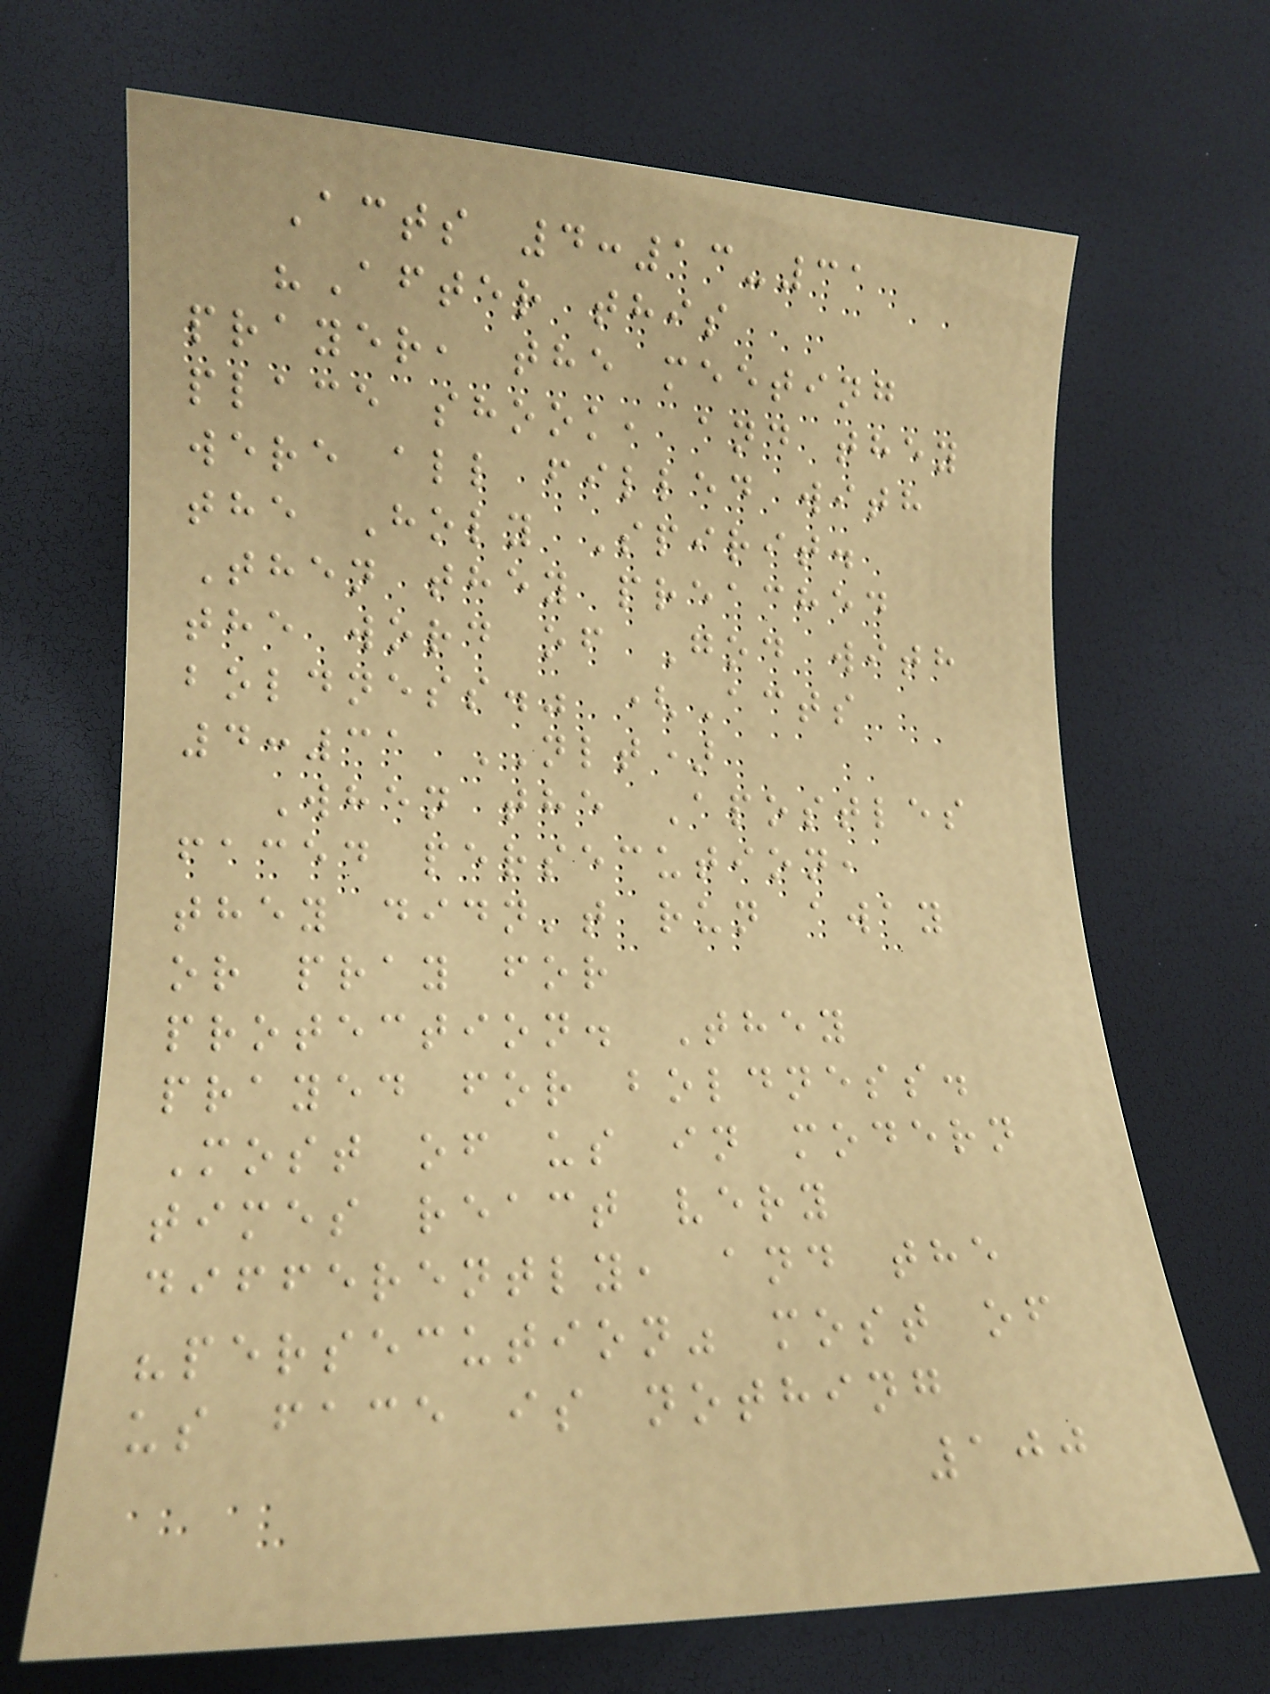Acts 4:13-31
"After this
prayer, the meeting
place shook, and they
were all filled with
the Holy Spirit.
Then they preached
the word of God with
boldness." (Acts
4:31 NLT)
When the Apostles
faced persecution,
they didn't run away
or pray for
protection. They
prayed for boldness.
Most of us in modern
times react very
differently, and the
"persecution" most of
us face is nothing
100
